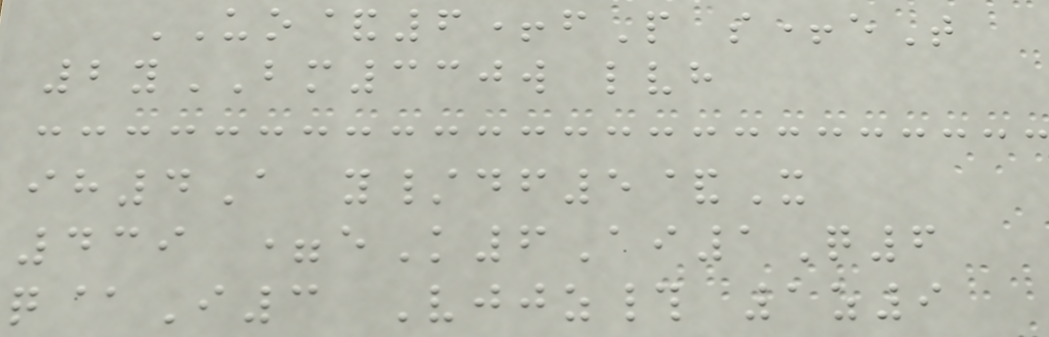UO&6+fP s+eT
2yBM330w lvh
ih4A y/df5&X
439 =eK6Ai1Q6
q@I3 Vjjz# 1z9
